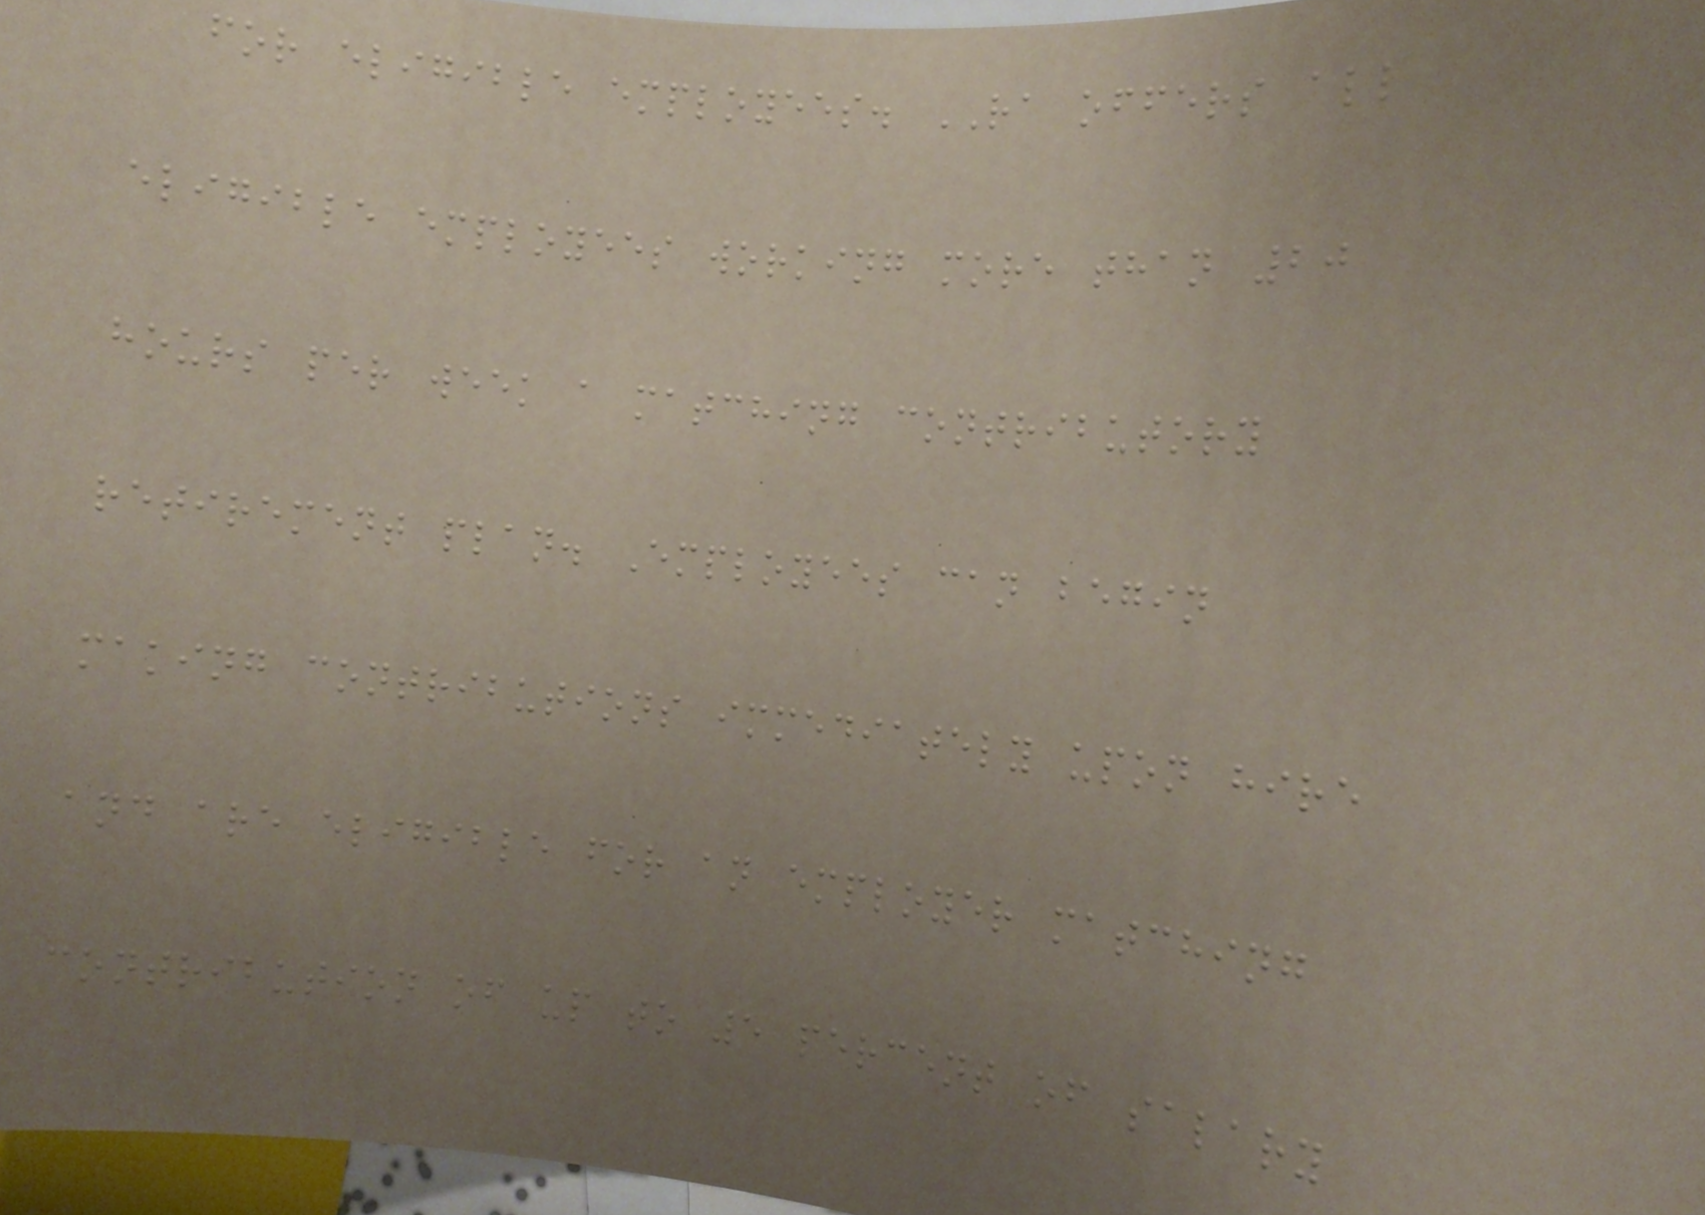for eligible employees. RA offers all
eligible employees working more than 20
hours per week a matching contributory
retirement plan. Employees can begin
making contributions immediately upon hire
and are eligible for an employer matching
contribution of up to 5 percent of salary
